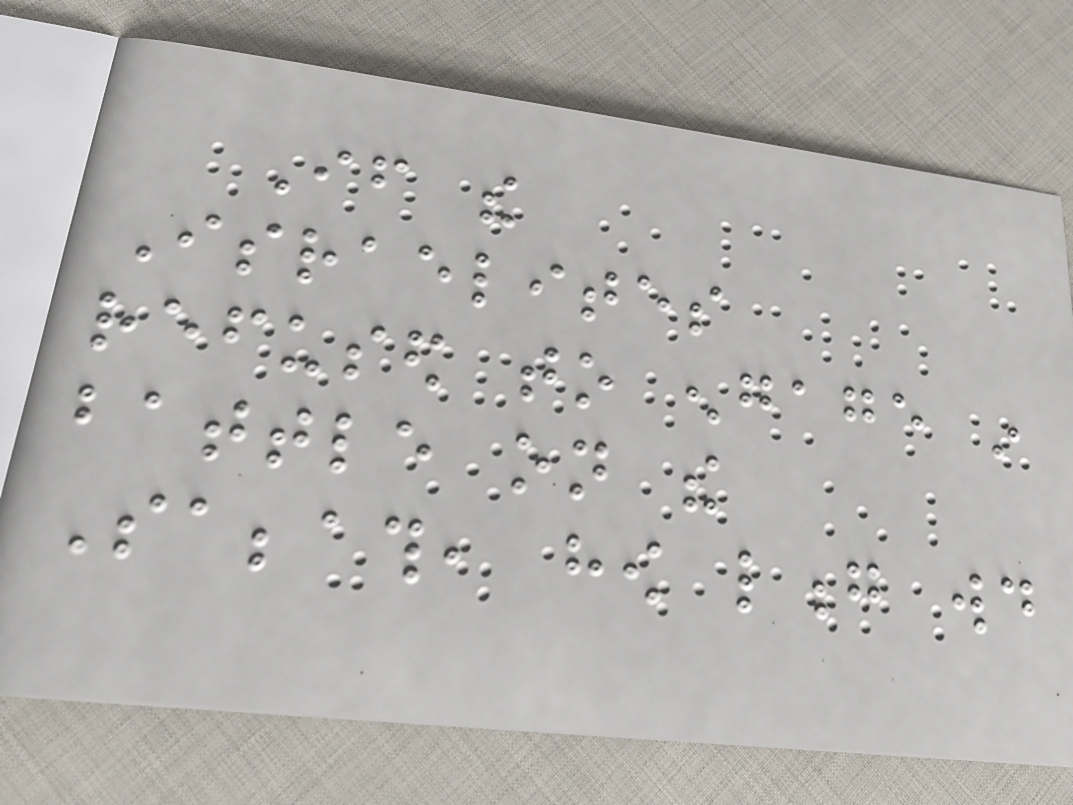If the
Israelites
refused to engage in
battle on the
Sabbath, how long would
